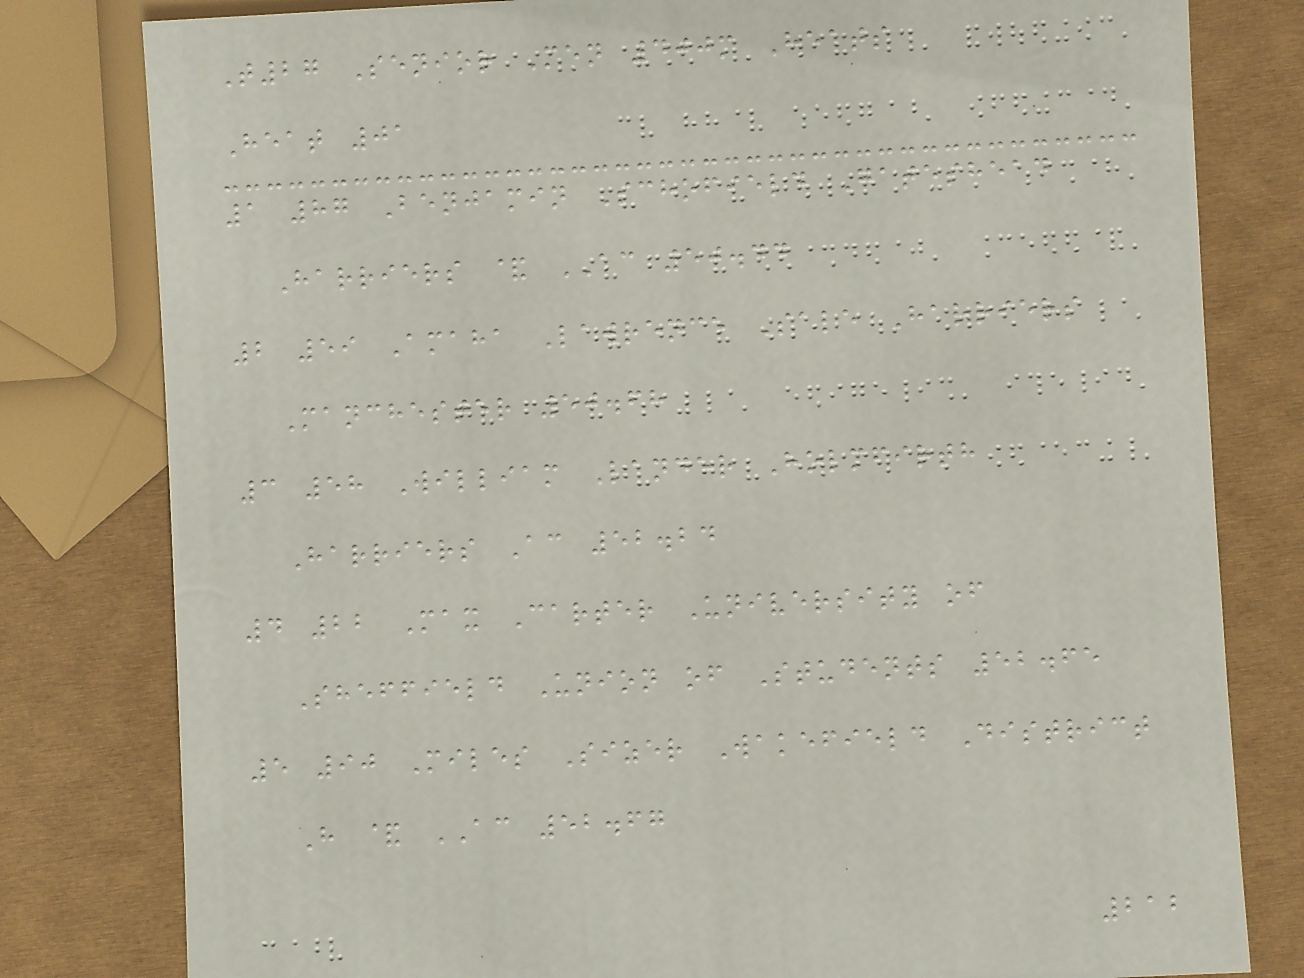T27 Senior Men 400m Heats
Heat 01
1 87 Benjamin Schofield Gateshead
Harriers & AC 50.44
2 59 Amaha Lawrence Sale Harriers
Manchester 50.68
3 58 William Lander Holmfirth
Harriers Ac 52.24
4 22 Max Carter University of
Sheffield Union of Students 52.65
5 90 Miles Sizer Wakefield District
H & AC 52.67
212
